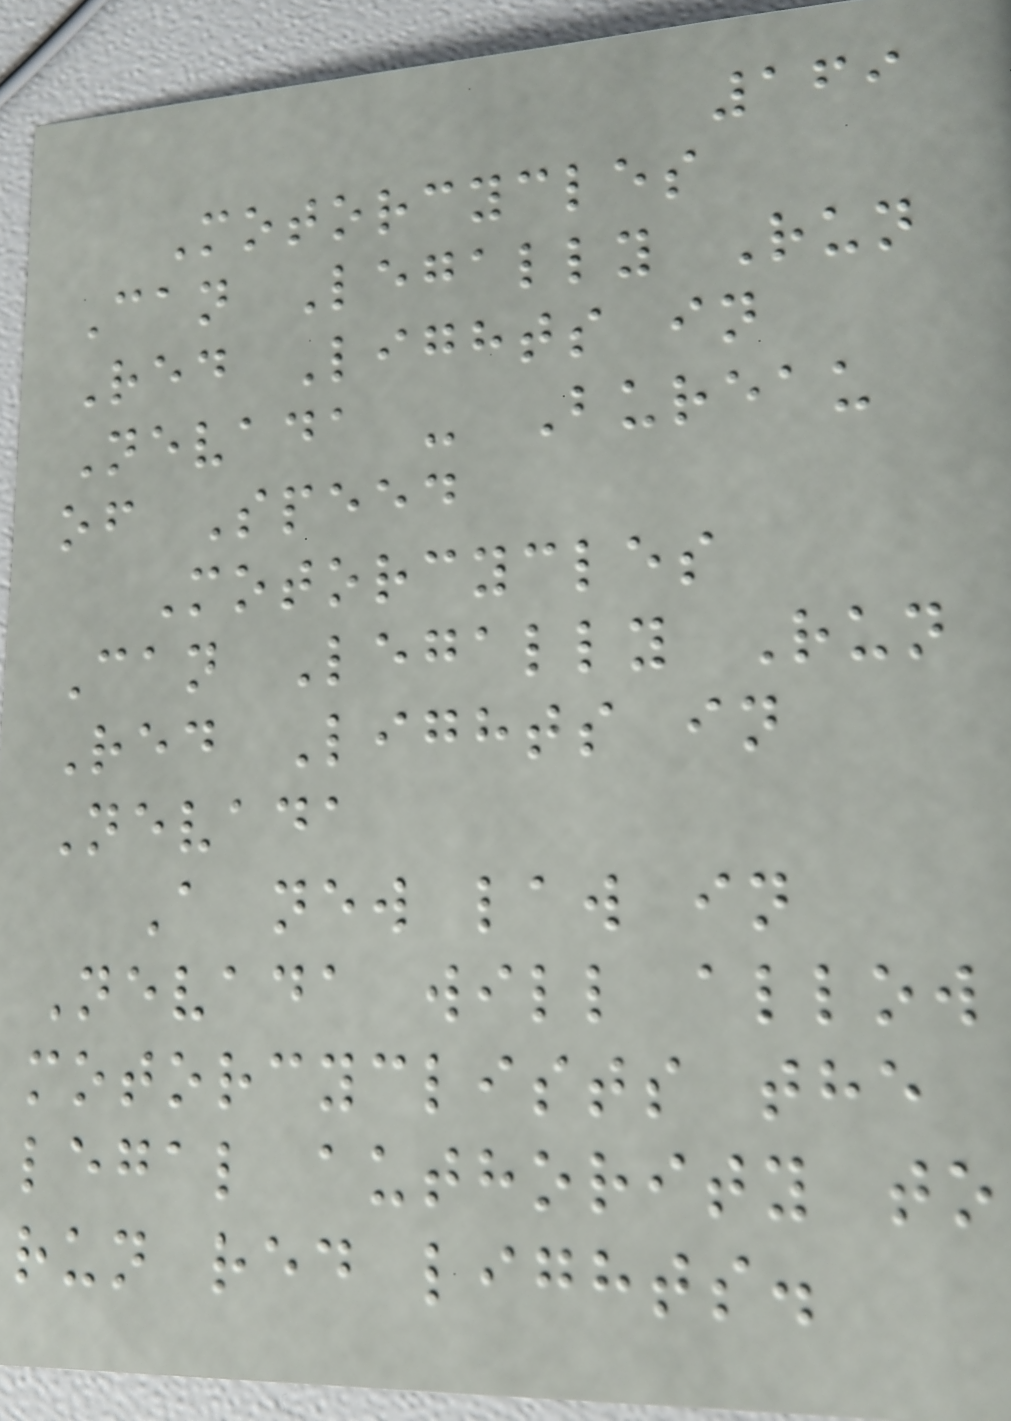169
Motorcycles
Can Legally Run
Red Lights in
Nevada - Bureau
of Speed
Motorcycles
Can Legally Run
Red Lights in
Nevada
A new law in
Nevada will allow
motorcyclists the
legal authority to
run red lights.
